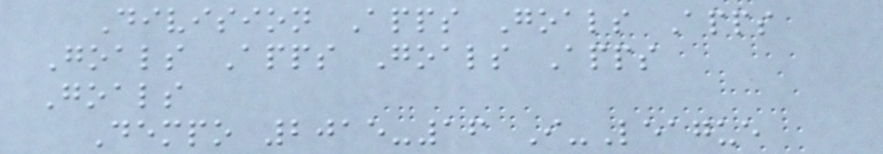Division Apps Goals Apps
Goals Apps Goals Apps
Goals
Dempo 2015-16 I-League
